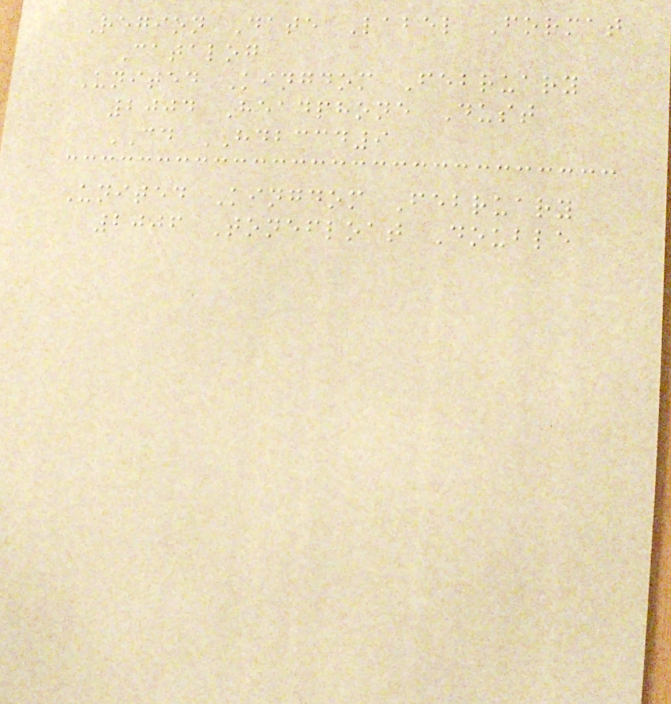Region Date Label Format
Catalog
United Kingdom February
2004 Headphone Dust
CD HDBCCD9
United Kingdom February
2006 Tonefloat Double
